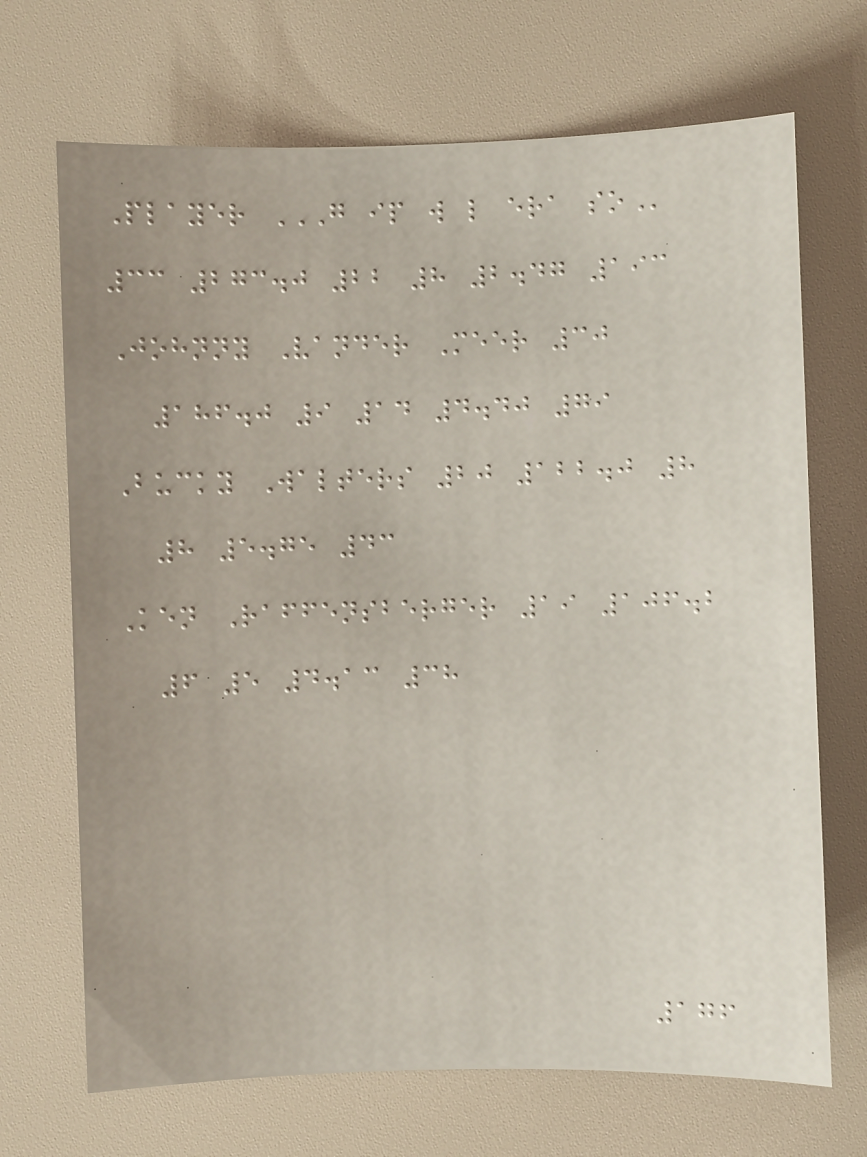Player G IP W L ERA SO
33 273.0 22 8 2.47 193
Johnny Vander Meer 30
186.0 9 14 4.40 79
Bucky Walters 20 122.0 8
8 5.75 43
Ken Raffensberger 19 106.2
6 5 4.13 38
176
